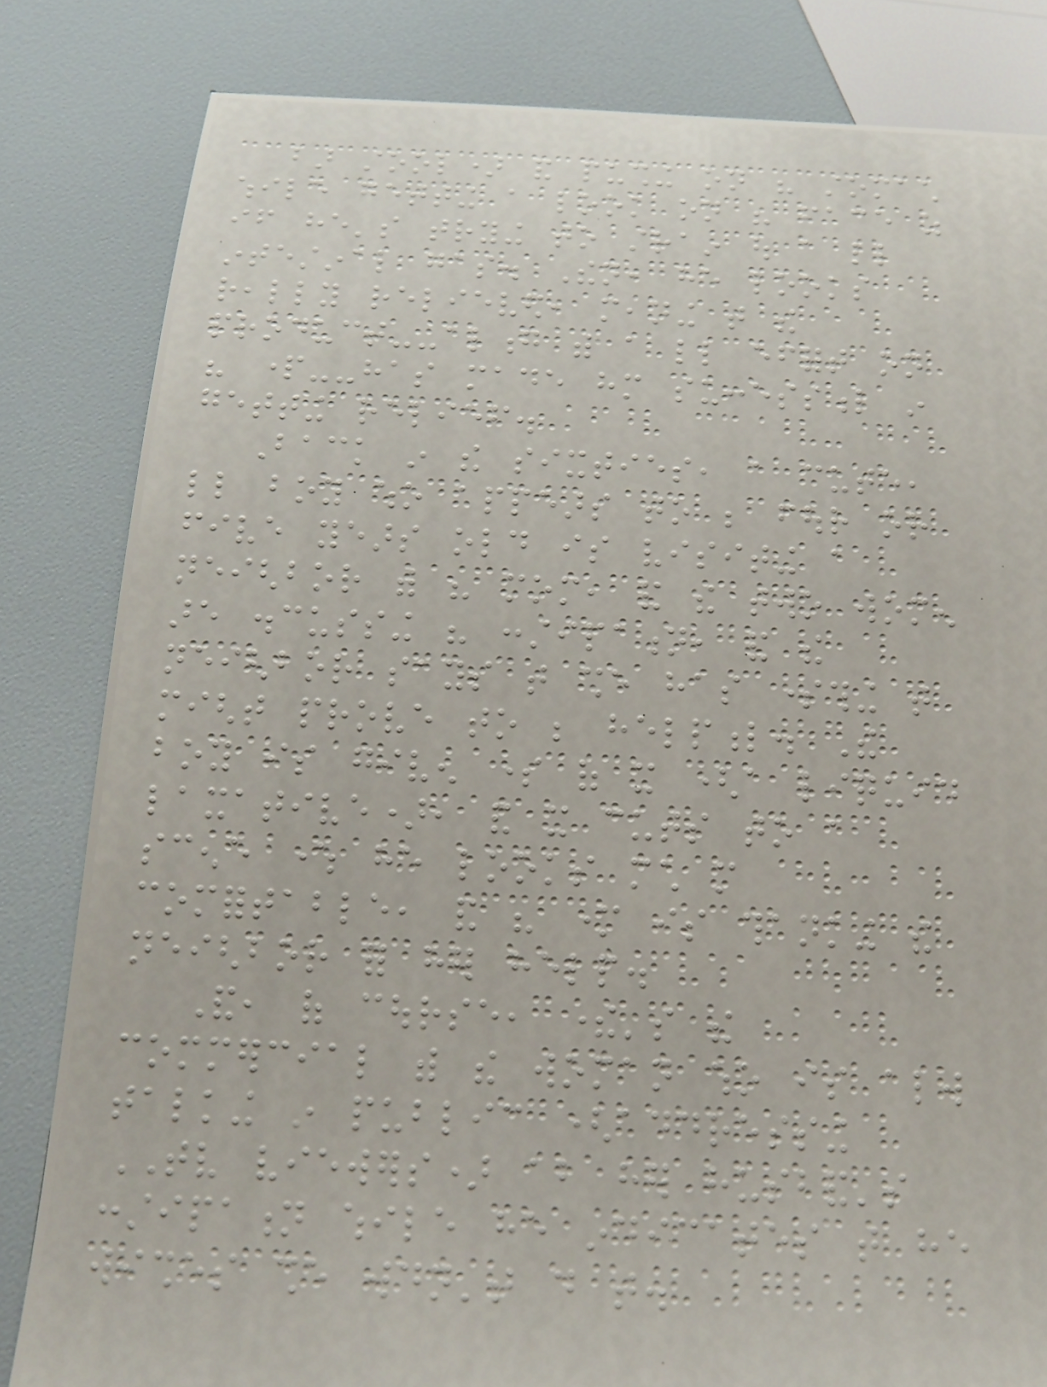bar stool) and pushing on his stomach
while getting a look on his face as
if he's trying to strain out a little
intestinal gas. Then, he looks
really relieved, meaning that the
product--along with a little effort on
his part--has made him successful in
getting relief.
Back in the sixties, a cute,
little boy who appears to be four or
five years old is visiting a
neighbor with his mom, and the two women
are discussing his constipation, and the
neighbor says that she has something that
might prove to be helpful. The
boy is given some of it (a liquid
laxative), and it cuts to a
scene where he looks much more
comfortable, and his mother is thanking the
neighbor for her help.
And, of course, there's the
commercial with the woman who is always
talking in public (addressing
TV viewers) about her husband's
constipation while he indicates that he
wishes she wouldn't do that.
